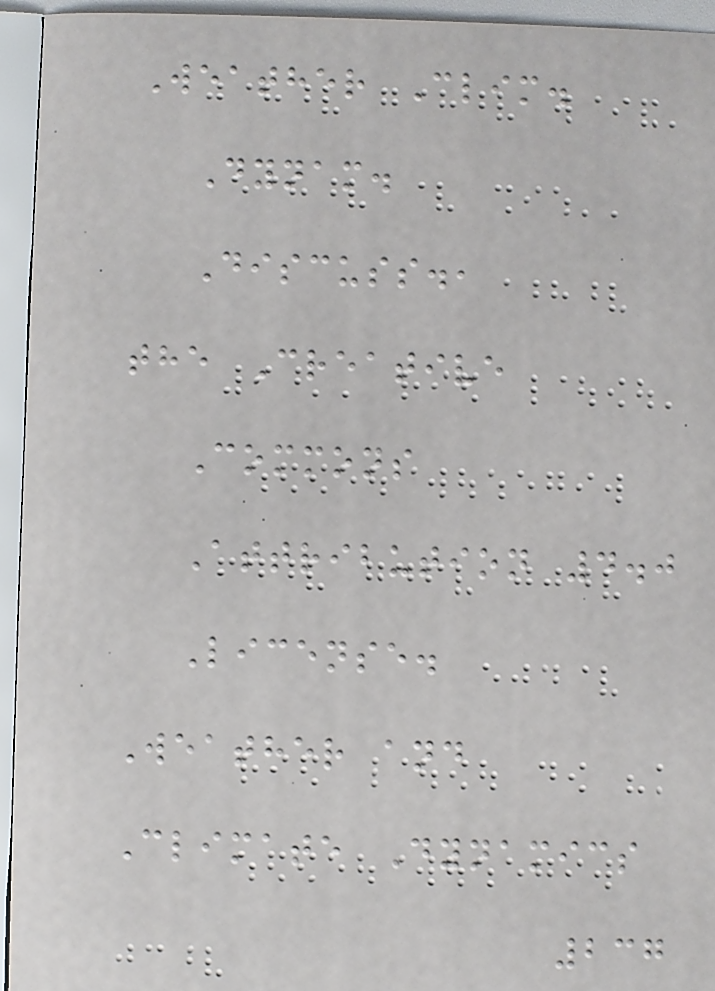Weather Clim.
Dynam.
Discuss.,
the Creative
Commons
Attribution 4.0
License.
Weather and
Climate Dynamics
237
